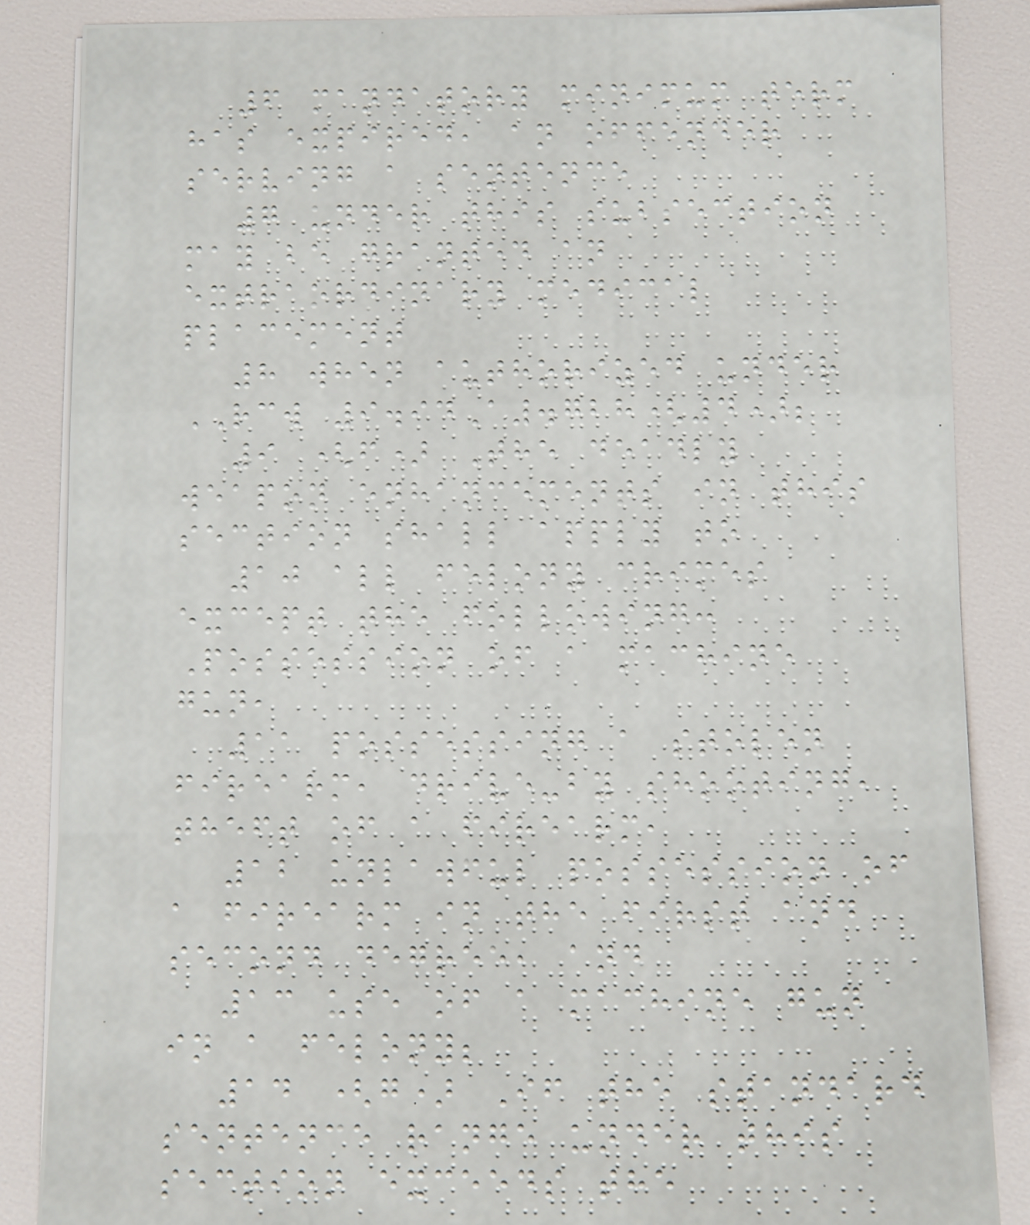6 mandatory minimum term
has expired, an offender
serving a sentence
7 under this subsection
may be granted an
extraordinary medical
placement
8 when authorized under
RCW 9.94A.728(4);
9 (f) The deadly
weapon enhancements in this
section shall apply to
10 all felony crimes
except the following:
Possession of a machine
gun,
11 possessing a stolen
firearm, drive-by shooting,
theft of a firearm,
12 unlawful possession of
a firearm in the first and
second degree, and
13 use of a machine gun
in a felony;
14 (g) If the standard
sentence range under this
section exceeds the
